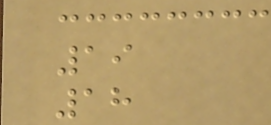19
18
